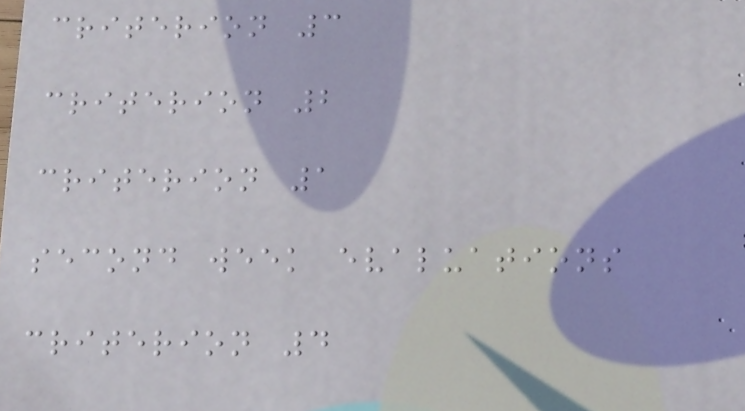criterion 3
criterion 2
criterion 1
second week evaluations
criterion 4
